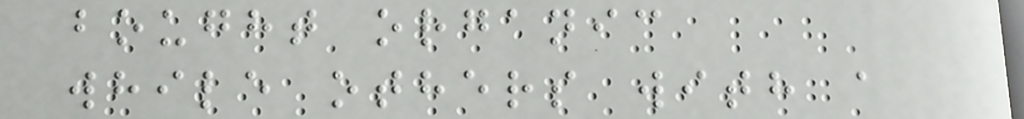bought organic
while others with a
